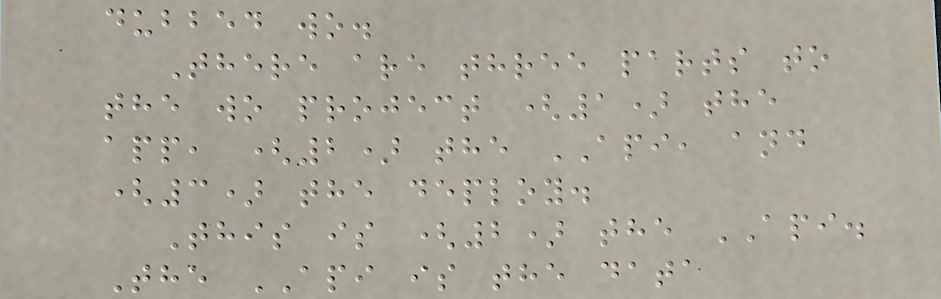dubbed wo.
There are three parts to
the wo project (1) the
app, (2) the API, and
(3) the deploy.
This is (2) the API.
The API is the data
